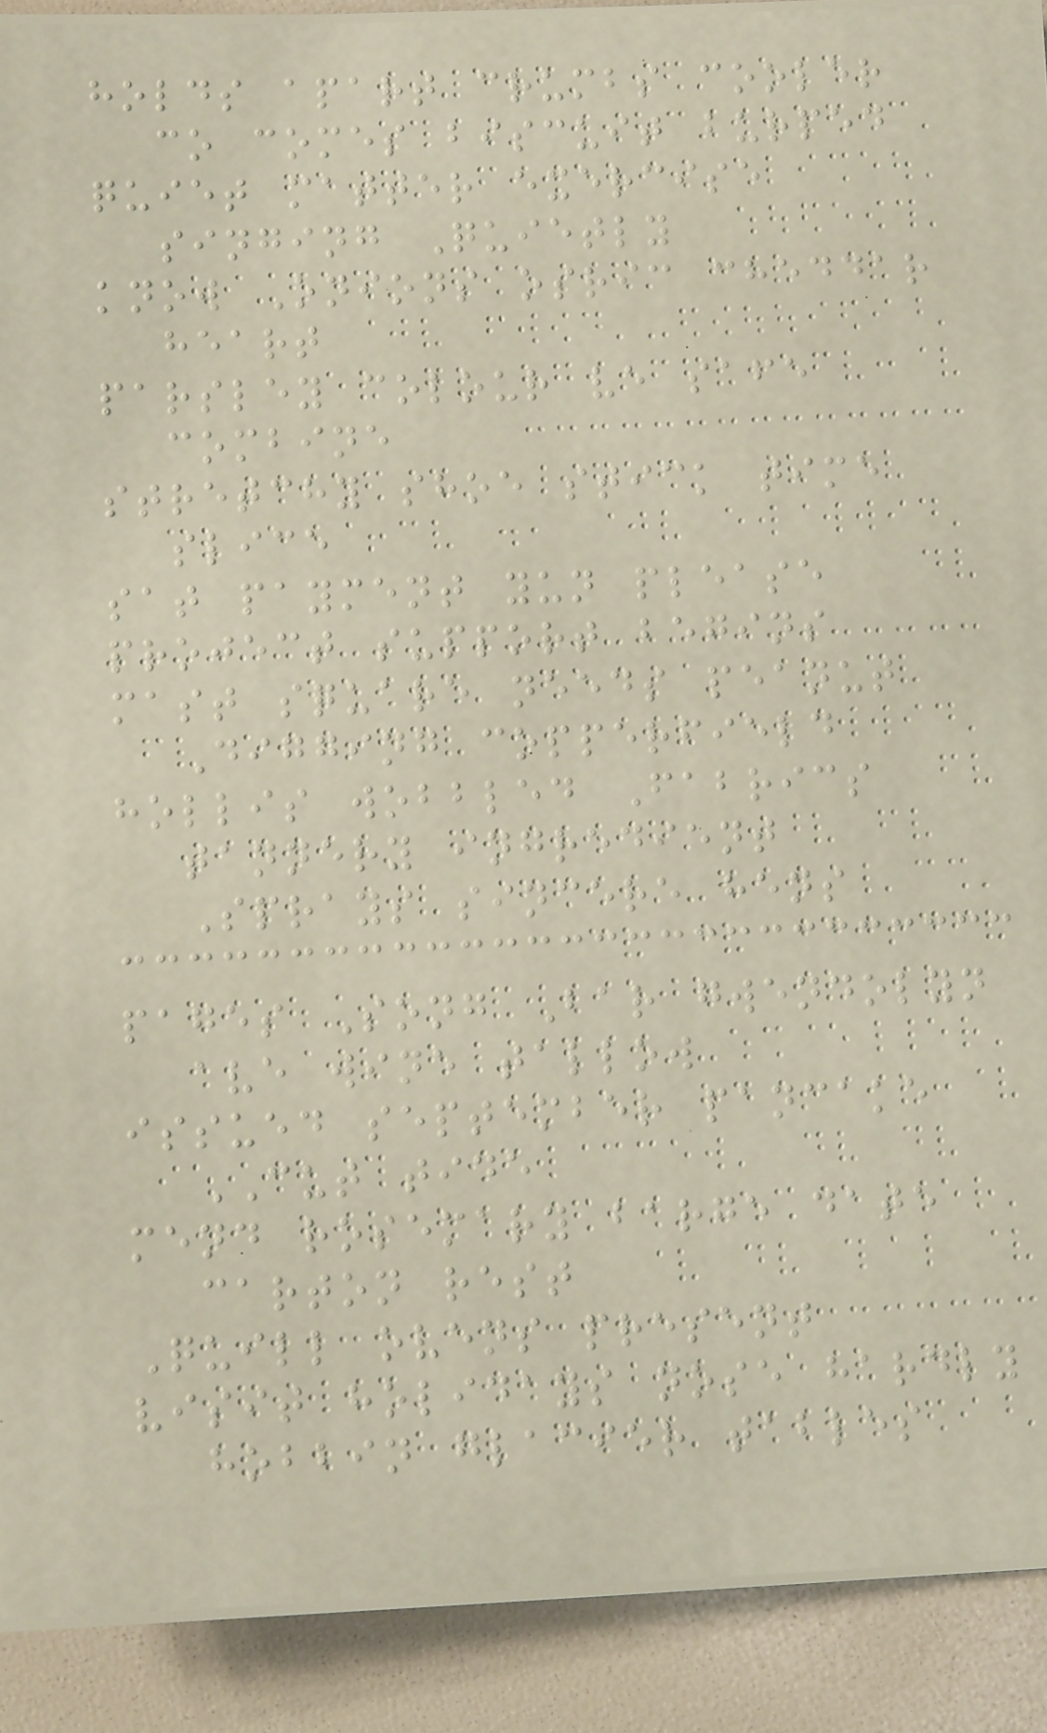holds apart crumbs cooler
co comes biscuit burped
quiet matter exercise
singing Quietly
know Onions osric cheddar
heart
parsley colour ve safe
combine
stretchy shoe stick time
slice
sat payment yun please
project support begins
mast square needs peanut
Digging copperfield
hollis wobbled Fabrics
tannery ingredient
Sprays sincere hens
pages Song Bar gwendolyn
ave wine tallow
issued september pancake
CUT tide
mend rosemary barge date
carton rest
Quill ovens present
visit holidays nose hardly
hobbin glacier tables
